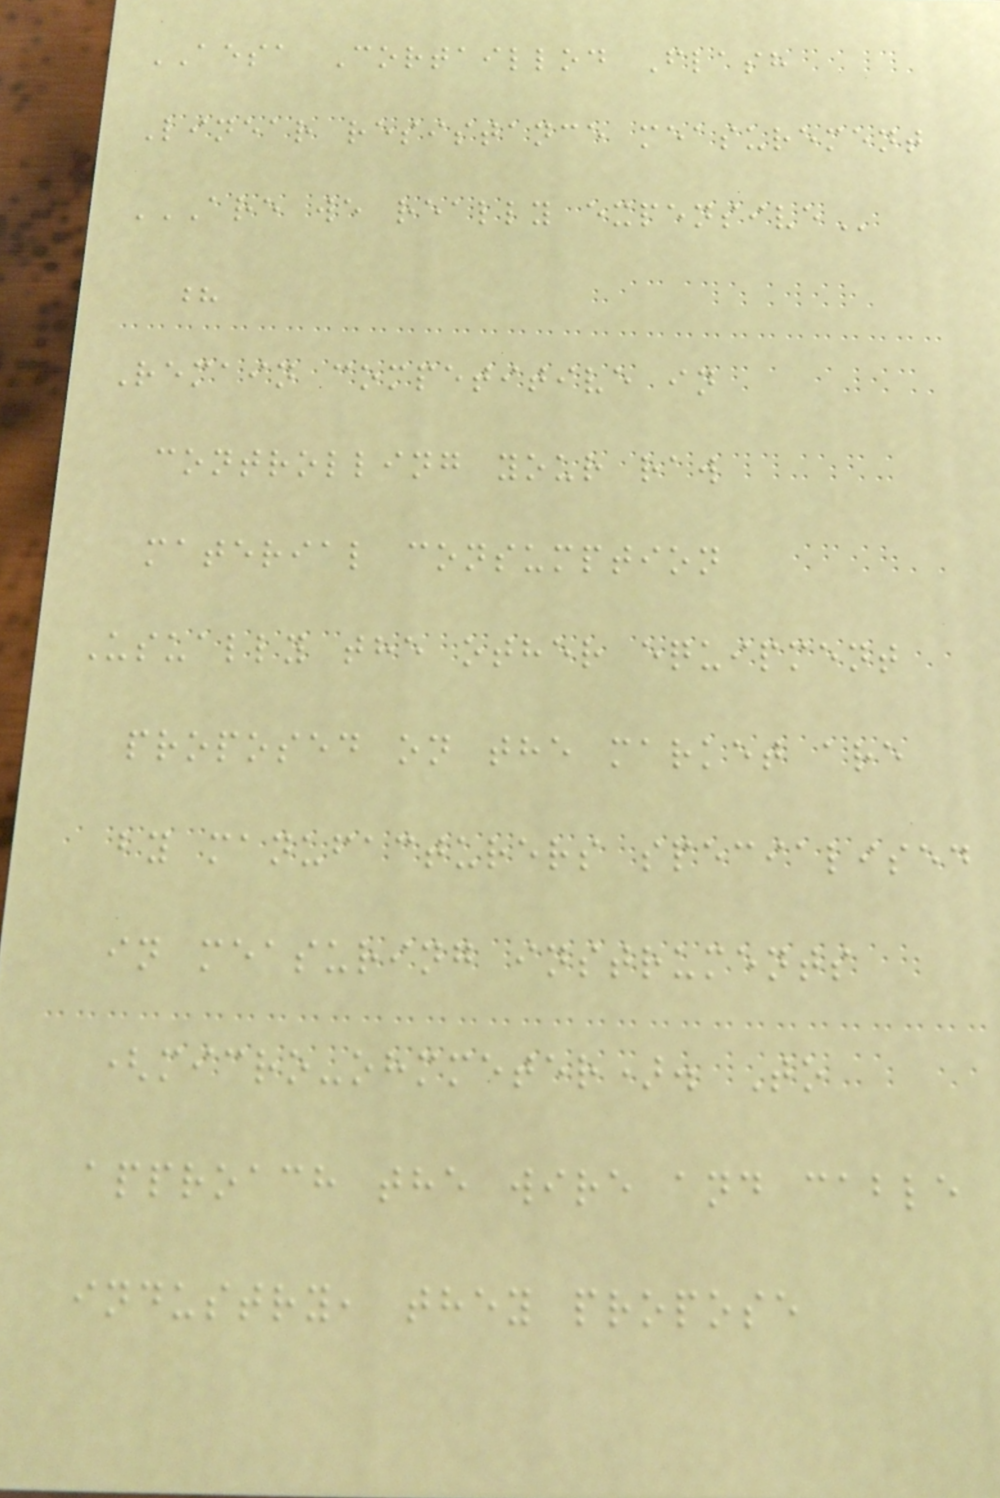AESA Cortaillod Flash
Linear resistance measurement
ARE WE REALLY EXPENSIVE
?
Remain competitive in
controlling your raw
material consumption
Usually the other equipment
proposed on the market are
by manufacturers specialised
in measuring instruments
(micro-ohmmeter). To
approach the wire and cable
industry, they propose
